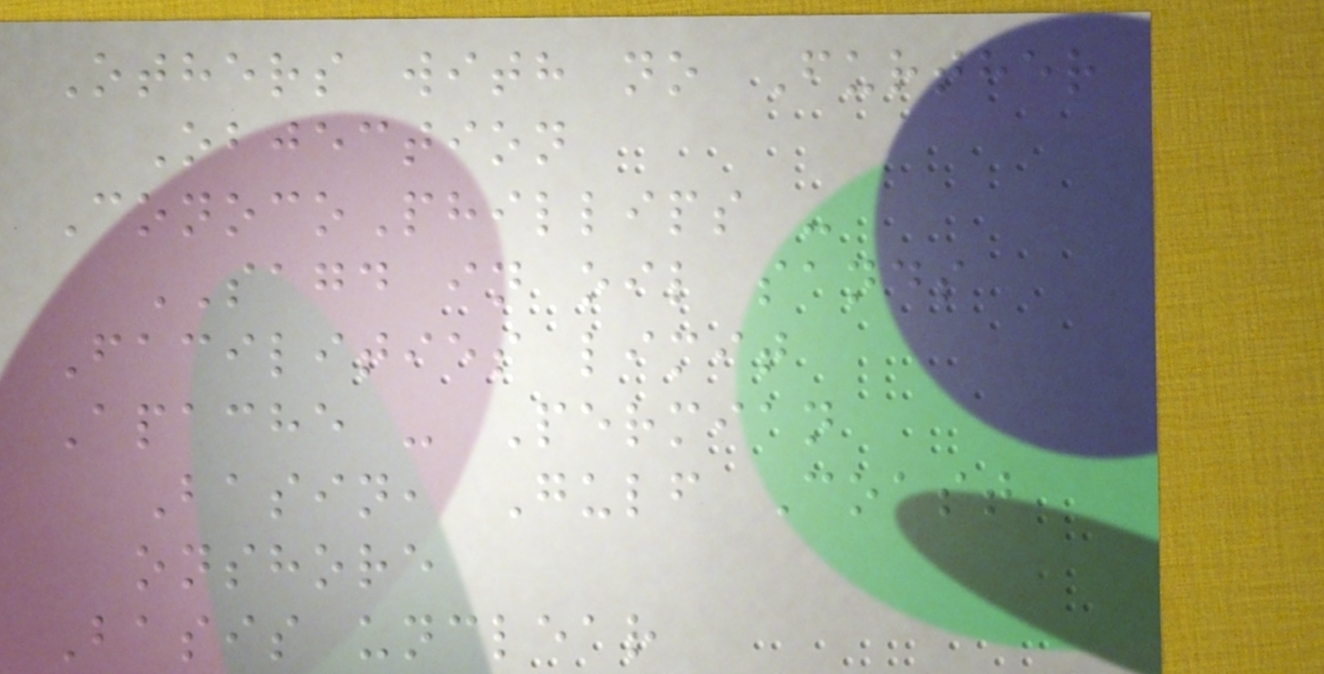Others with no Further
Objection
ConocoPhillips -
SAGD in oil sands
Facilities limit
Apache - Permian
Basin, Gulf Coast
onshore
Basis unclear
